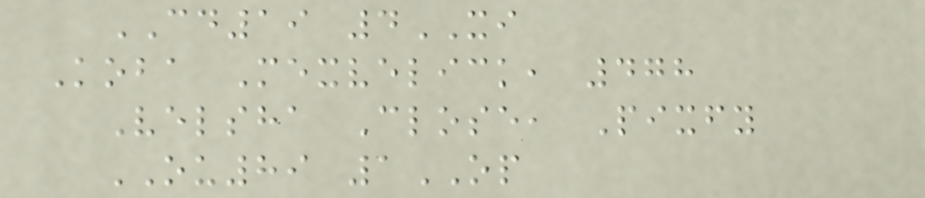CD19 4XI
Koba Mexvelick, 478
Velsha Close, Pixfy
OU89 1OP
